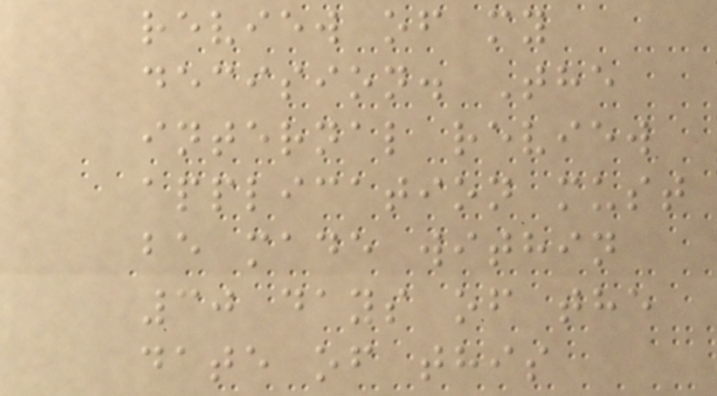review of my
decision. The
internal review
application must
be made within
30 days of the
date of this
